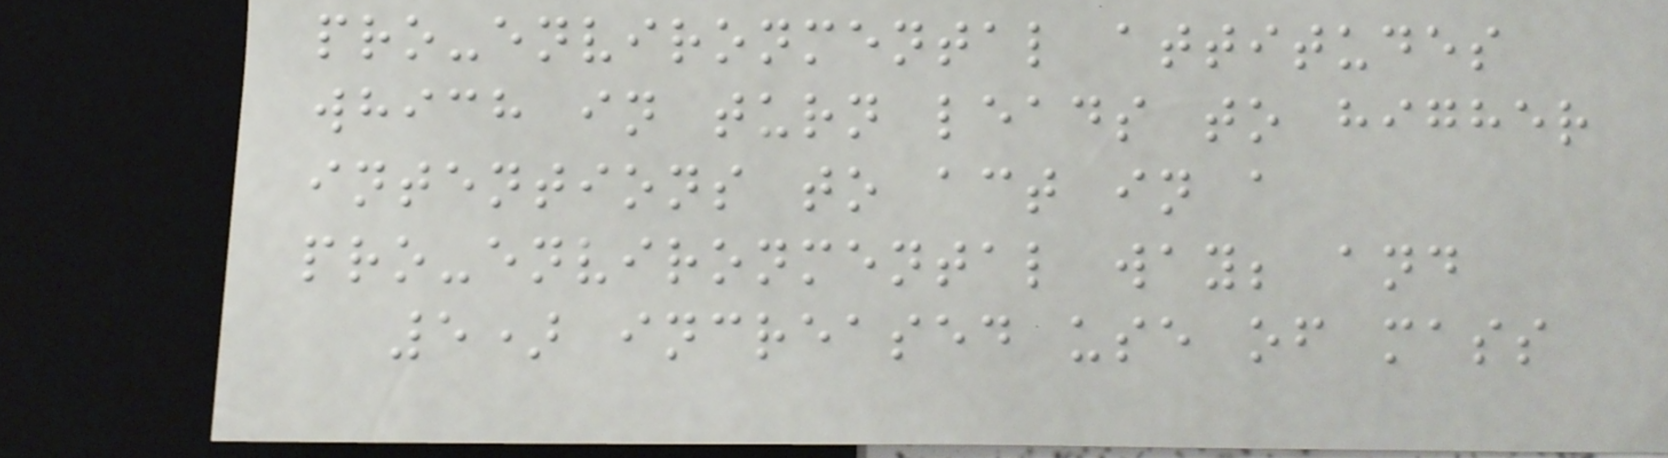pro-environmental attitudes
which in turn leads to higher
intentions to act in a
pro-environmental way; and
5) increased use of mass
